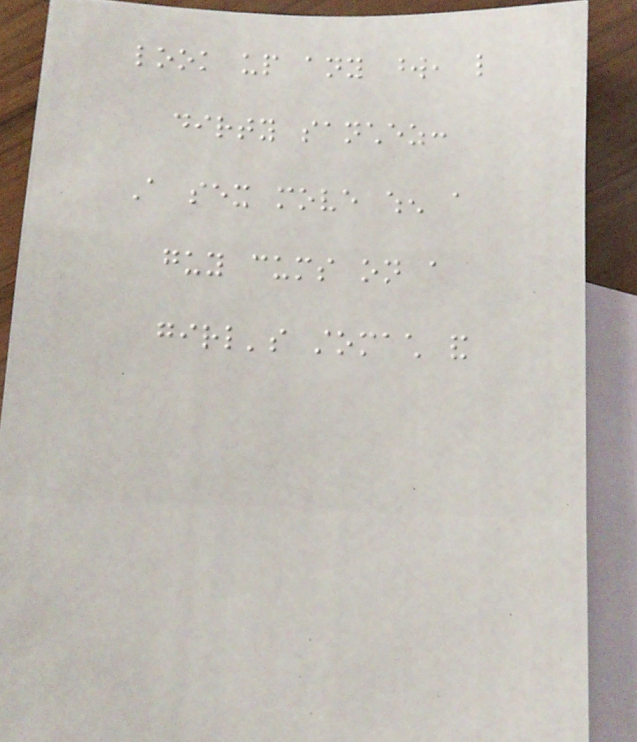look up any word, like
dirty sanchez:
A sex move when a
guy cums on a
girl's stomach and
